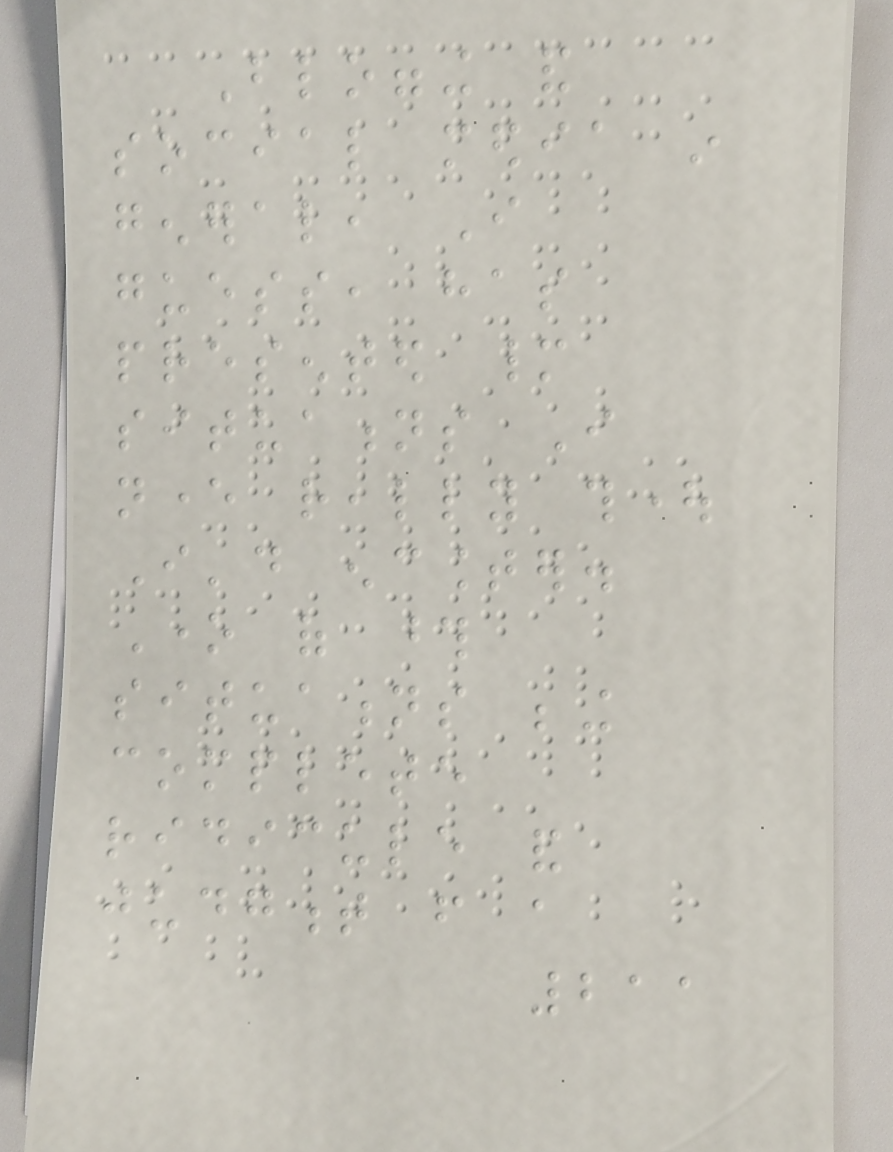Blogging and
social media in
general, I
guess, has
presented many
situations I
never really thought
I'd encounter.
One of those
situations being
complete
ridicule and
judgment from a
211
